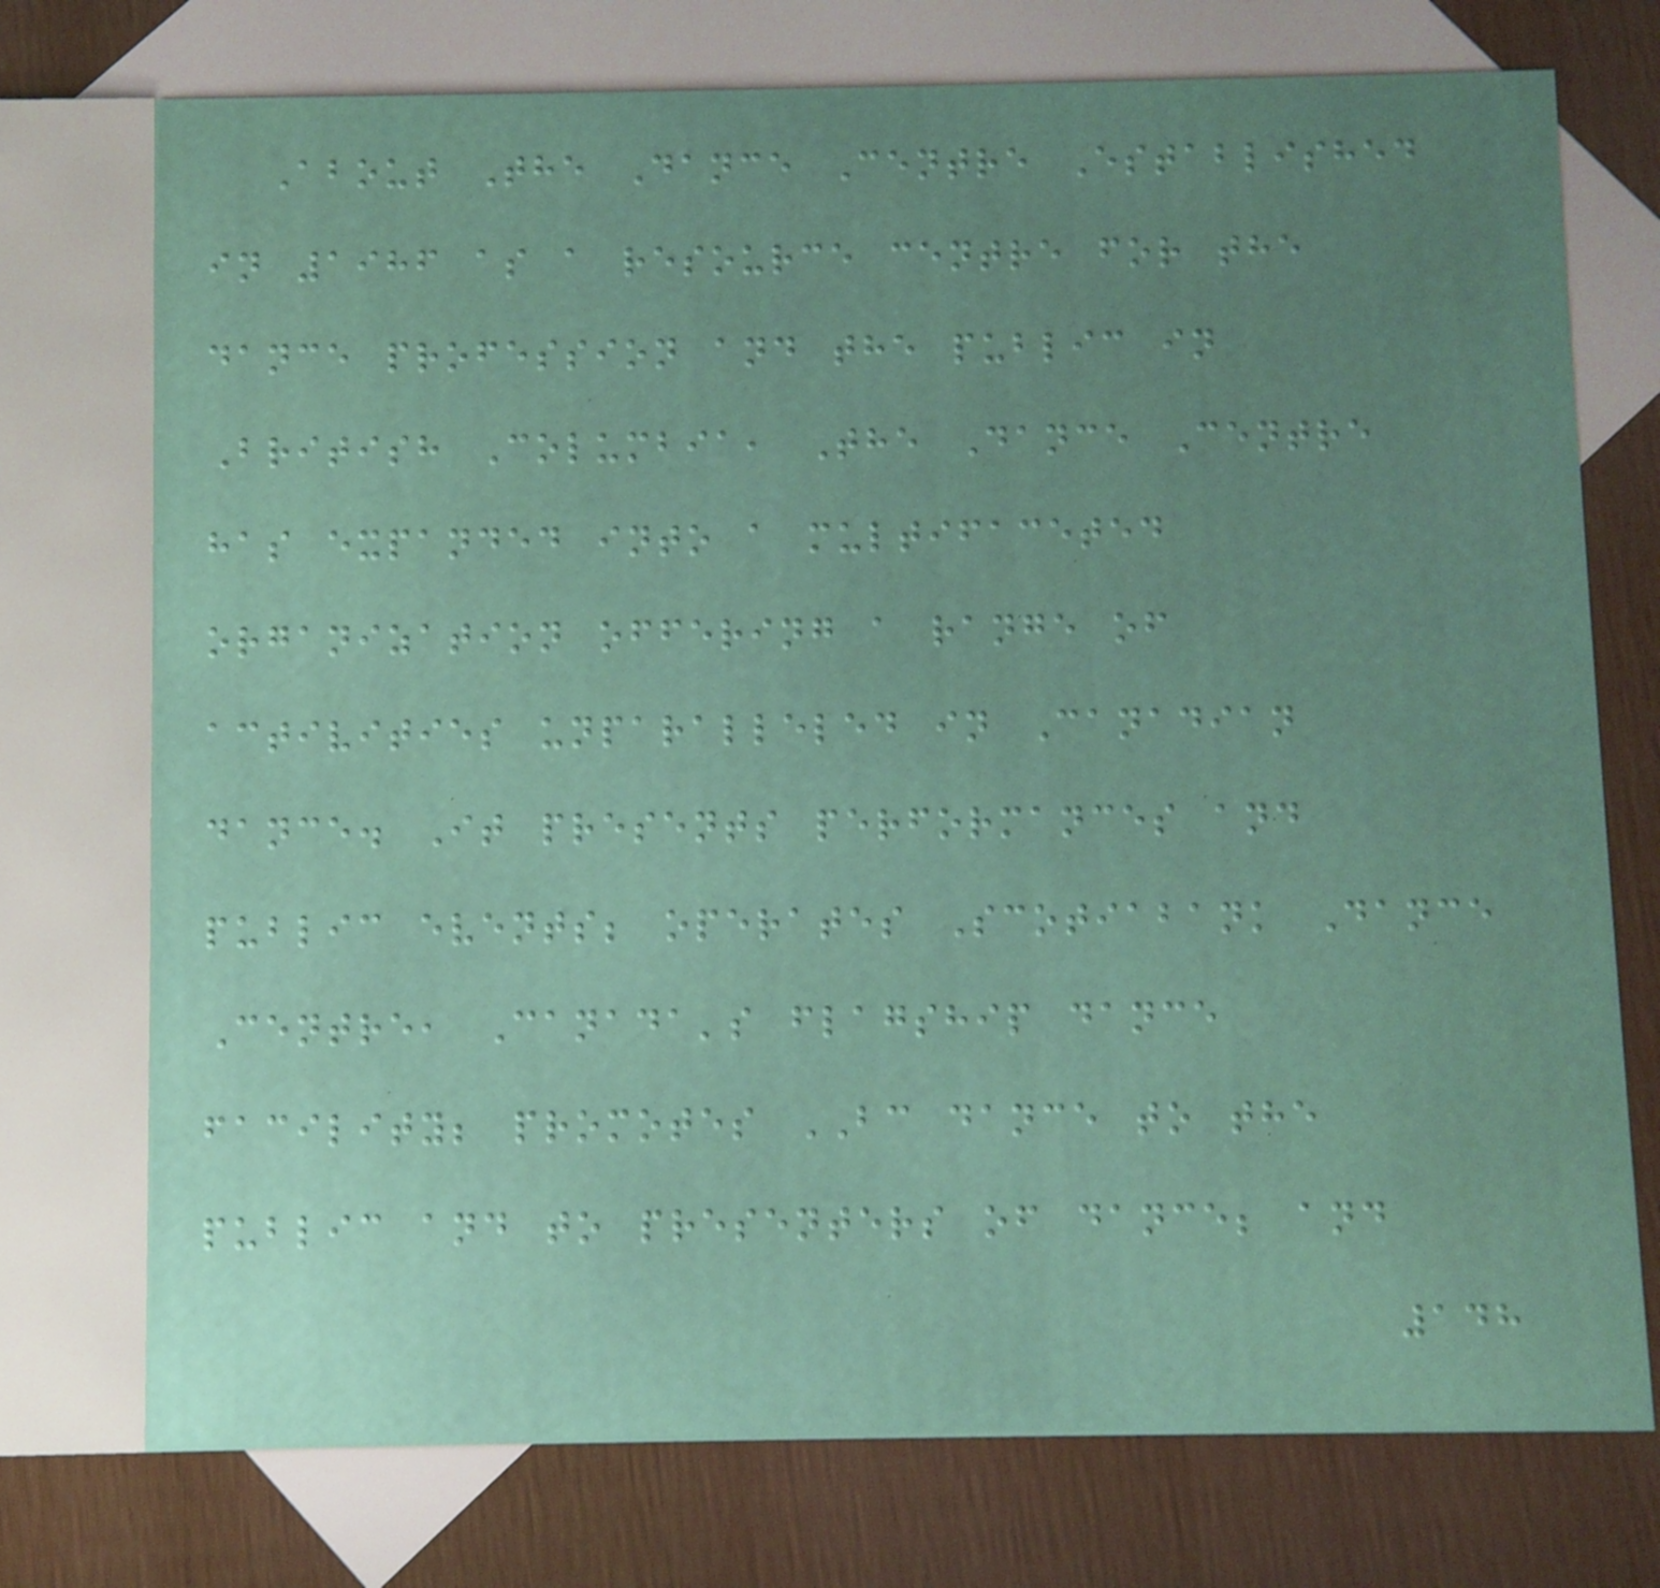About The Dance Centre Established
in 1986 as a resource centre for the
dance profession and the public in
British Columbia, The Dance Centre
has expanded into a multifaceted
organization offering a range of
activities unparalleled in Canadian
dance. It presents performances and
public events; operates Scotiabank Dance
Centre, Canada's flagship dance
facility; promotes BC dance to the
public and to presenters of dance; and
148
